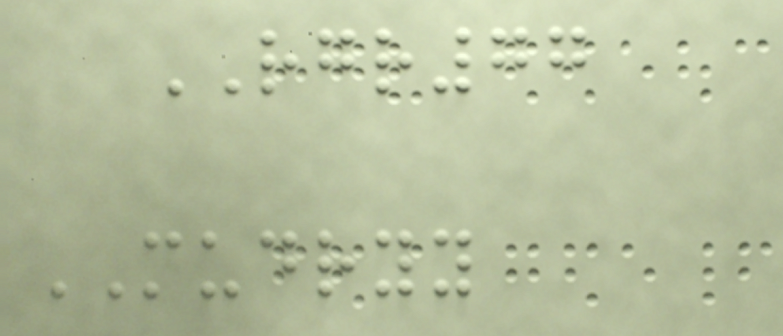RGR77
MUDRYY
